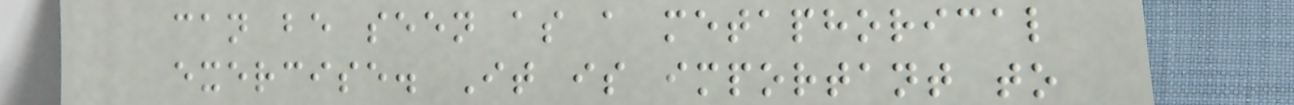can be seen as a metaphorical
exercise. It is important to
